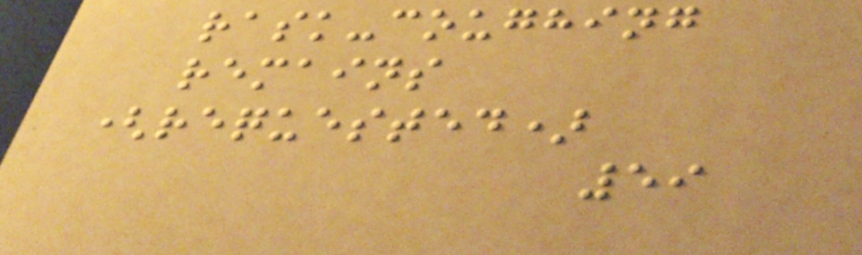rask-coughing
remains
(requested)
59
